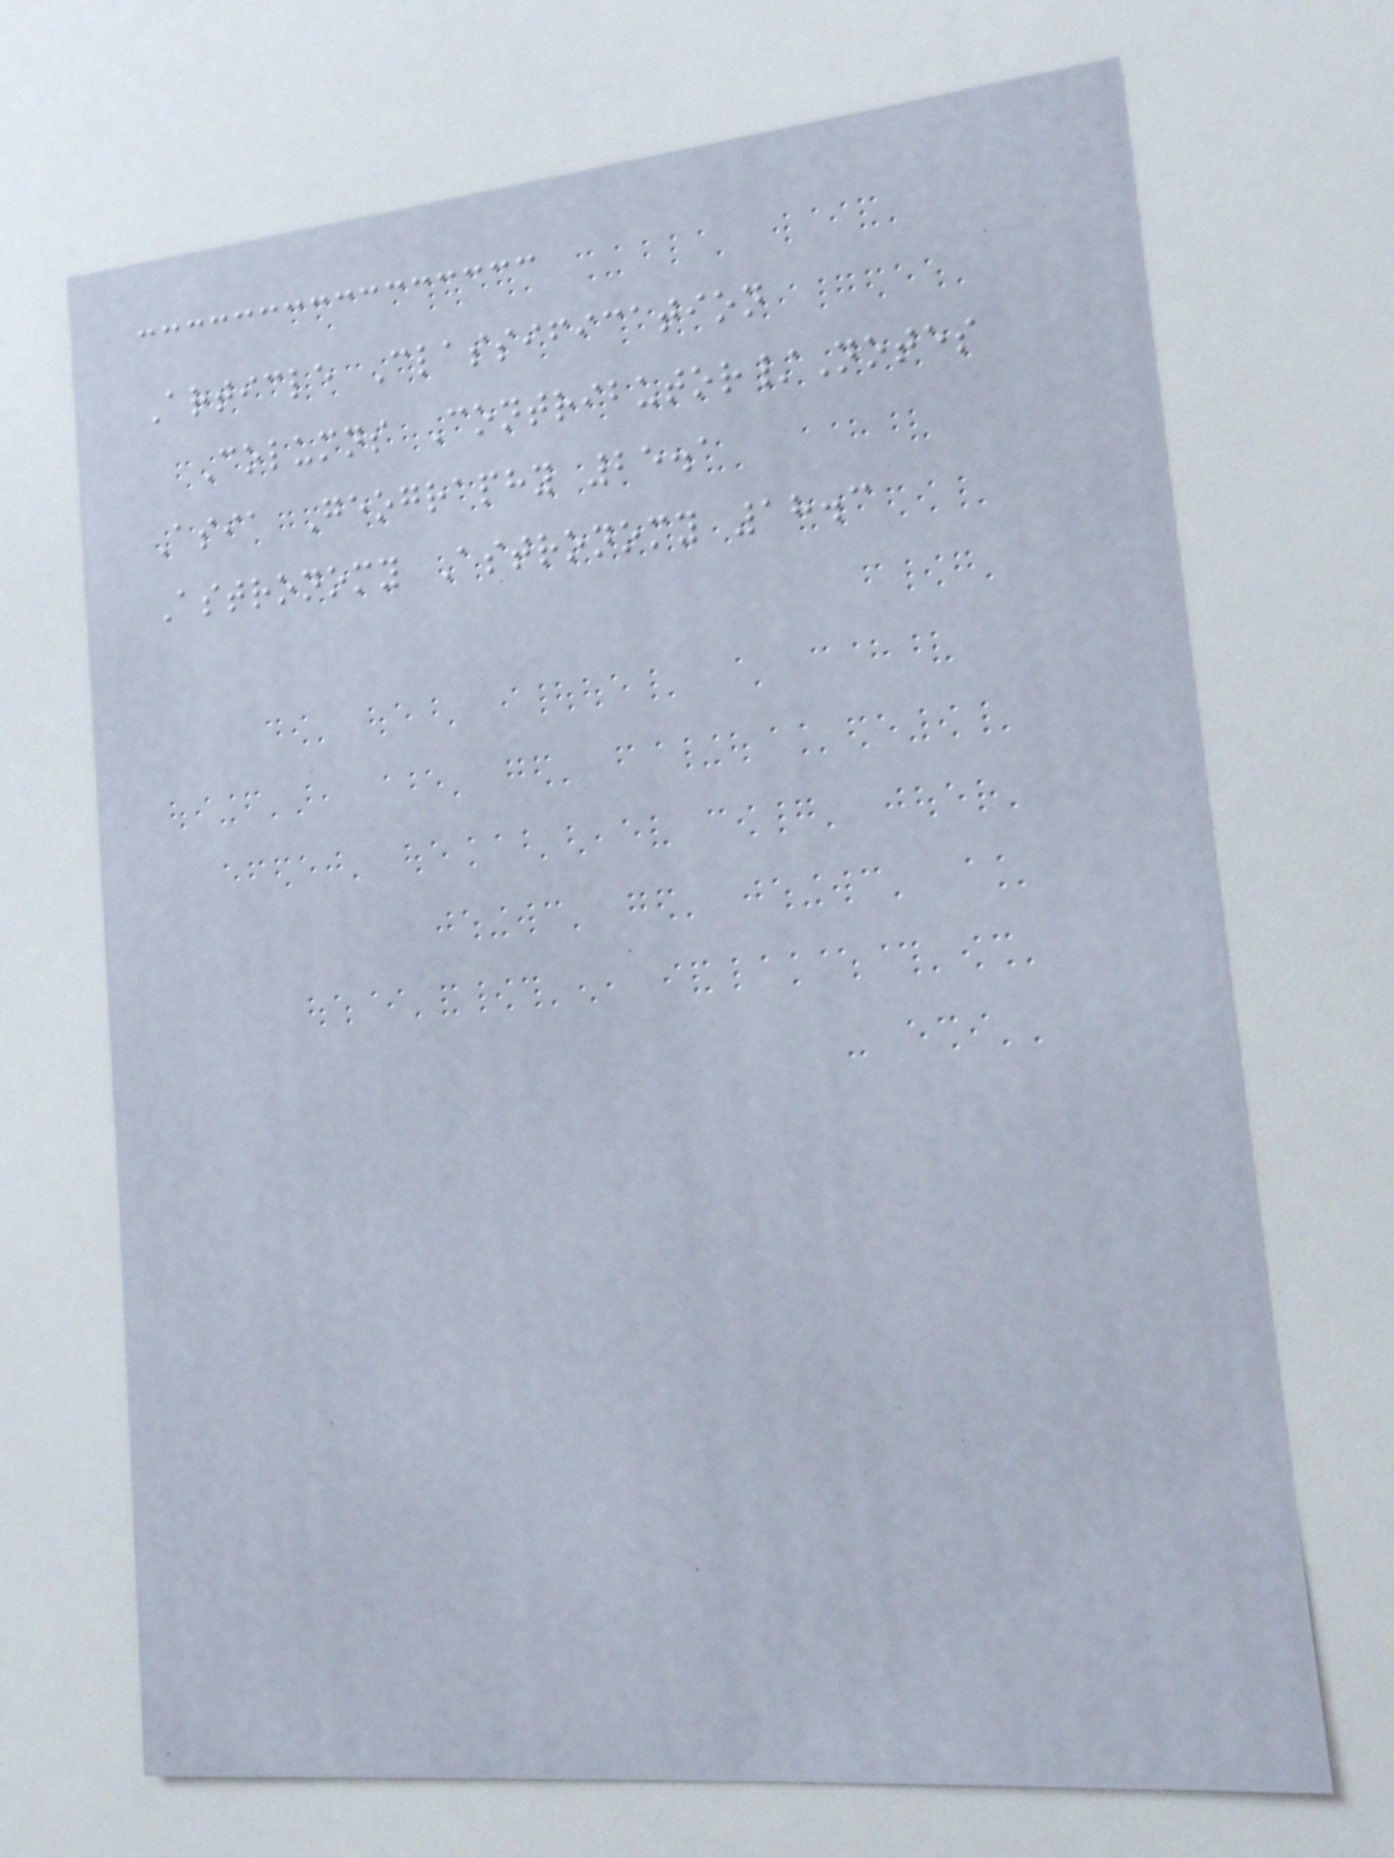Article Classification
Columns Contributor/Notes
Asia Geography 25.1
Astronomy Astronomy 18.3
